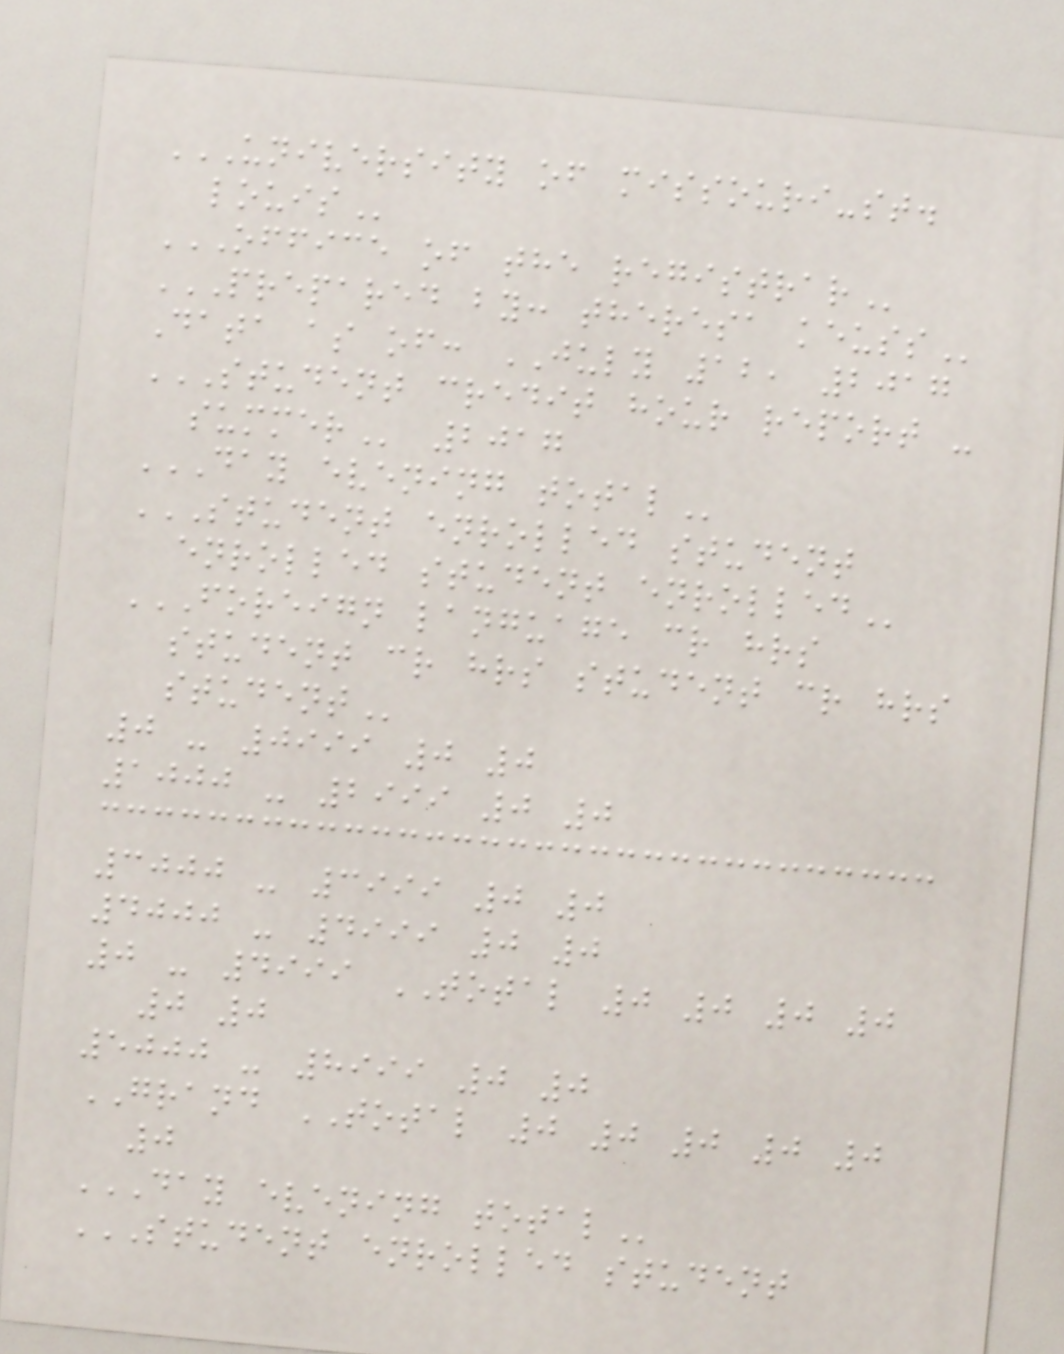UNIVERSITY OF MISSOURI-ST.
LOUIS
OFFICE OF THE REGISTRAR
PREPARED BY: THERESA KEUSS
Data as of: JULY 12, 2017
STUDENT CREDIT HOUR REPORT -
SUMMER 2017
DAY EVENING TOTAL
STUDENT ENROLLED STUDENT
ENROLLED STUDENT ENROLLED
FOREIGN LANGUAGE CR HRS
STUDENT CR HRS STUDENT CR HRS
STUDENT
0 - 0999 0 0
1000 - 2999 0 0
3000 - 3999 0 0
4000 - 4999 0 0
0 - 4999 TOTAL 0 0 0 0
0 0
5000 - 8999 0 0
GRAND TOTAL 0 0 0 0 0
0
DAY EVENING TOTAL
STUDENT ENROLLED STUDENT
